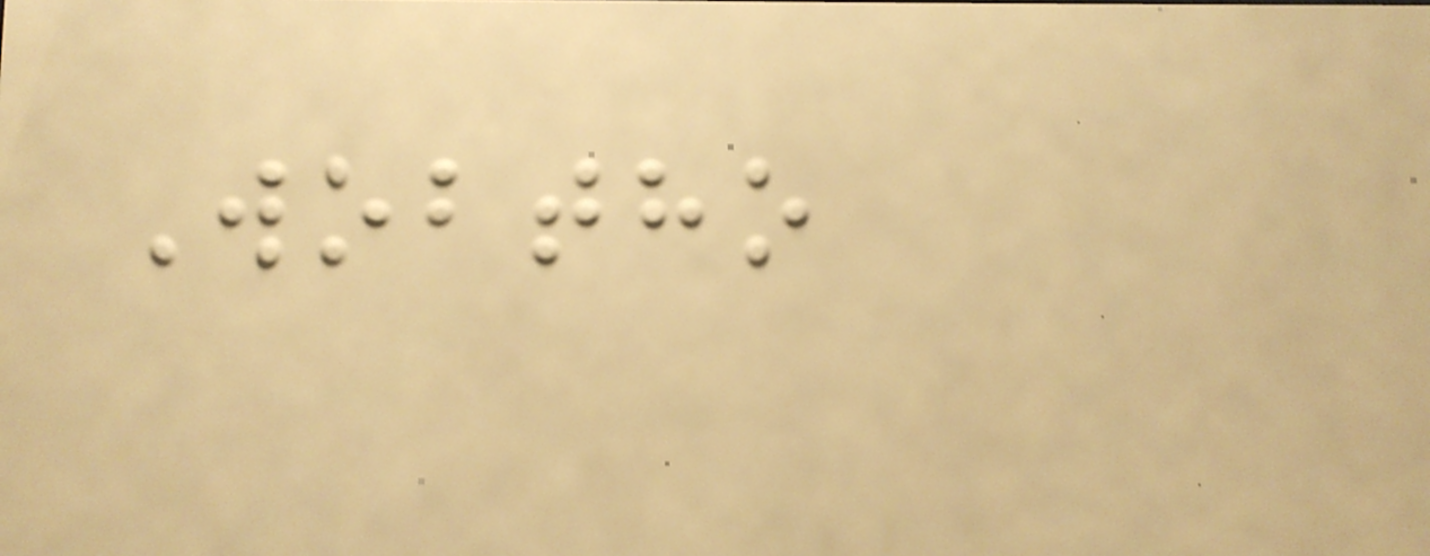Wobtho
